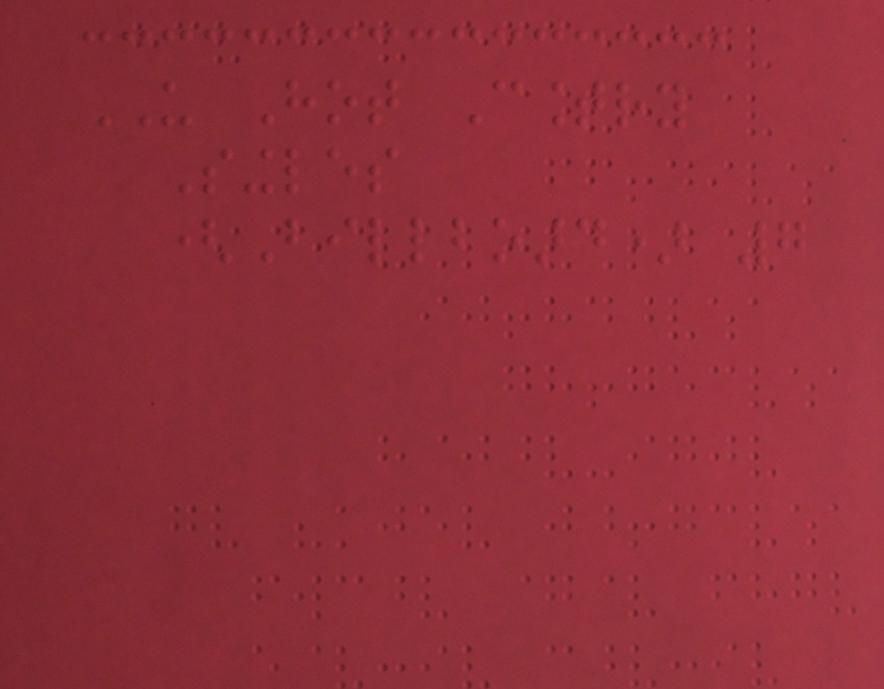US Hot Country
Singles
(Billboard) 7
